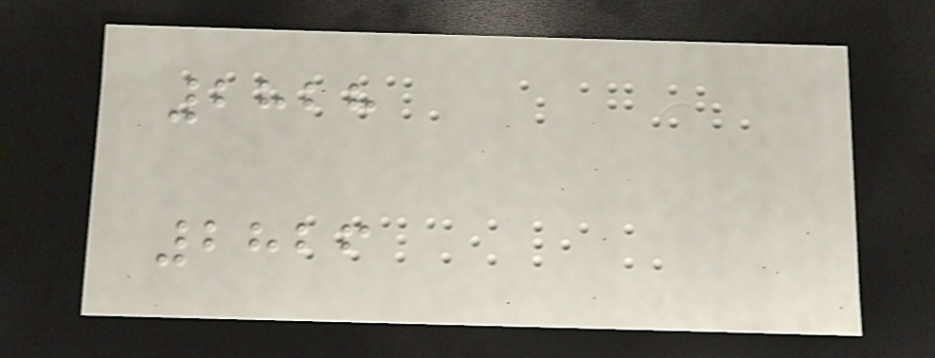2828
2826
